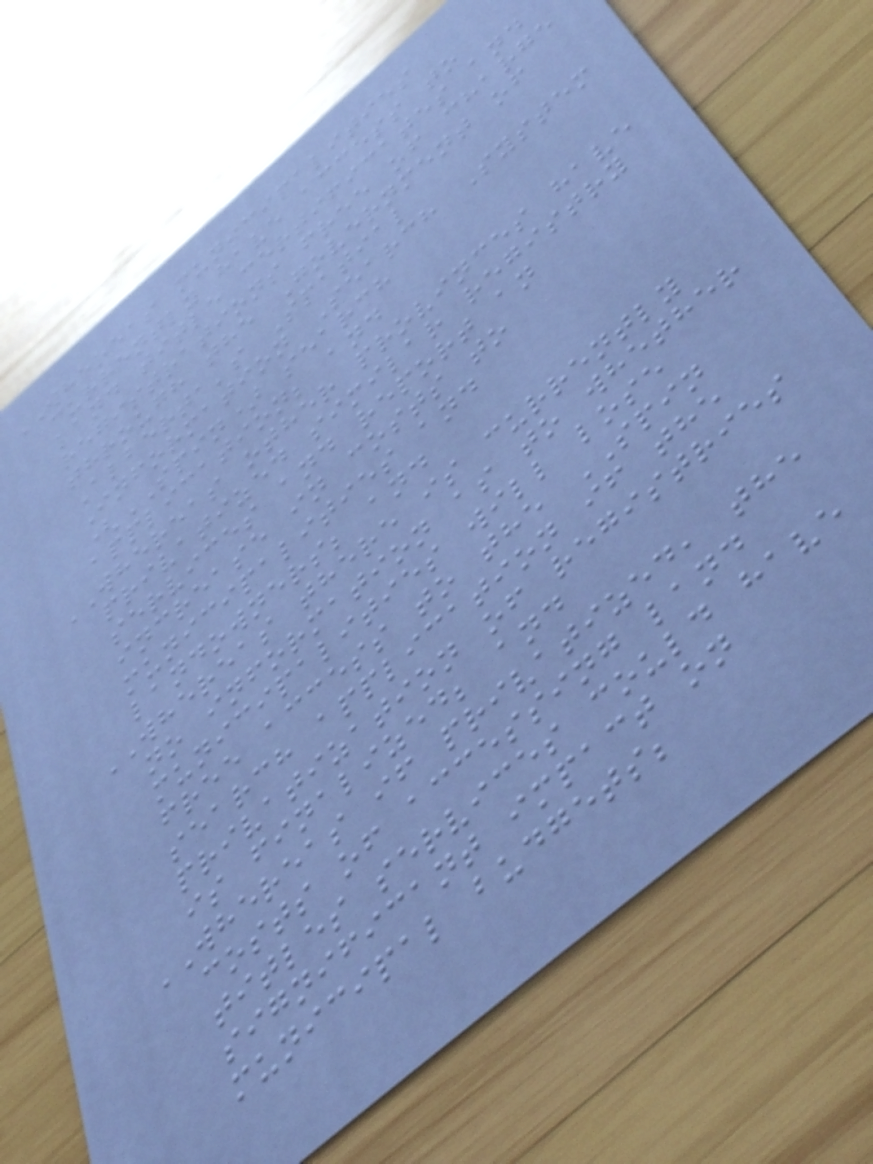WHEREAS municipalities
currently have access to
land title certificates and
registrations free of charge
through the Government of
Alberta's Spatial
Information Search System
(SPIN) search
application; and
WHEREAS other provinces have
privatized similar registry
services and report an
increase in costs to
municipalities and
landowners; and
WHEREAS there is currently
no information as to whether
municipalities will lose
free access to the SPIN
search application if the
privatization of registries
is finalized; and
WHEREAS if privatized, the
costs of accessing land
titles services could have
significant impact on
municipal budgets;
